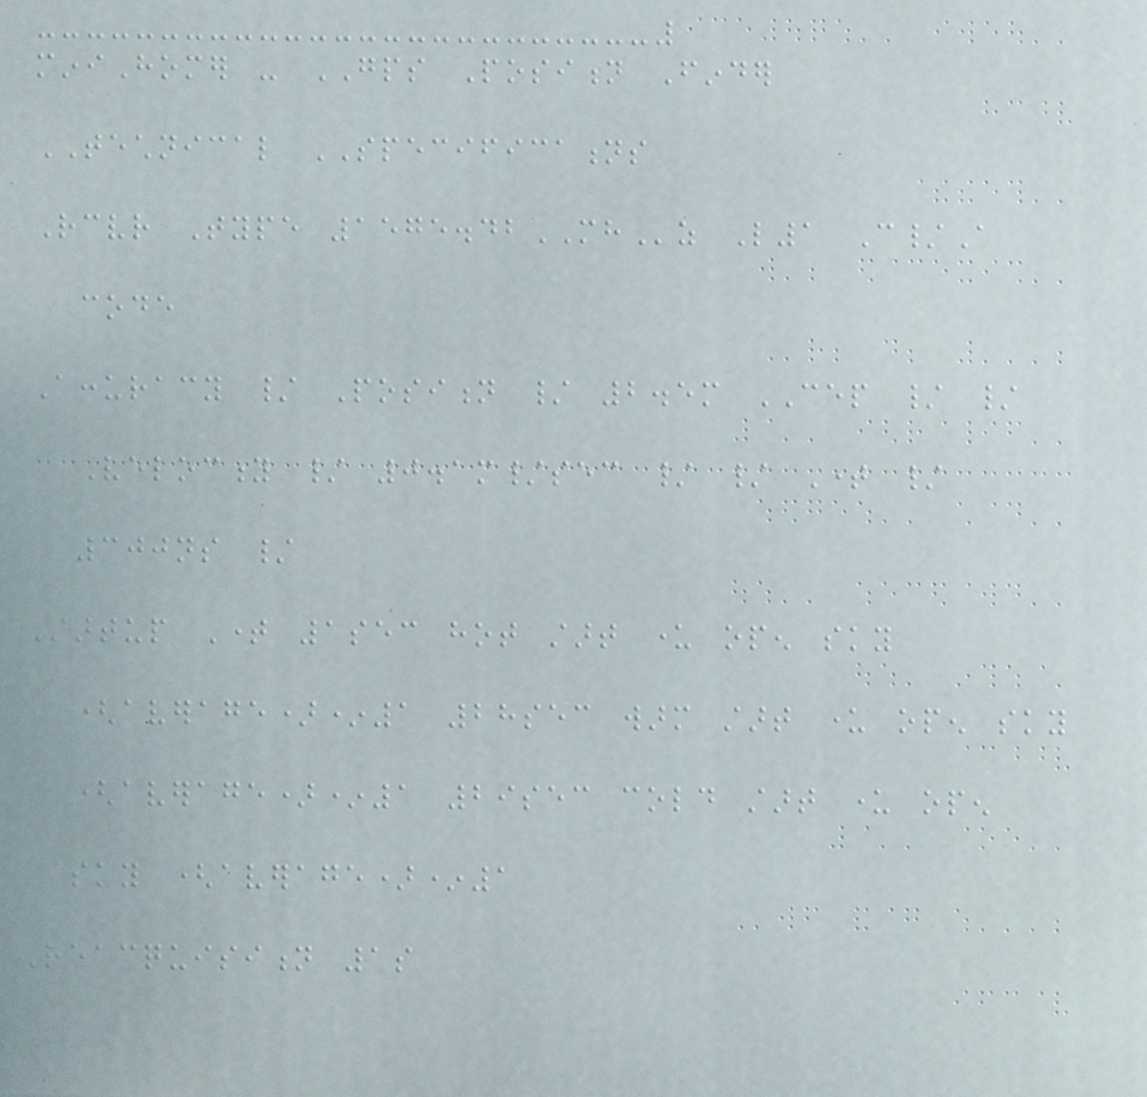miniHomer - GPS Position Finder
TECHNICAL SPECIFICATIONS
Receiver Type 1575.42MHz L1 C/A
code
Accuracy / Position / 2.5m CEP / /
Velocity / 0.1m/sec / / Time /
300ns /
Startup Time 1sec hot start under open sky
(average)*1 28sec warm start under open sky
(average)*1 29sec cold start under open
sky (average)*1
Reacquisition 1s
